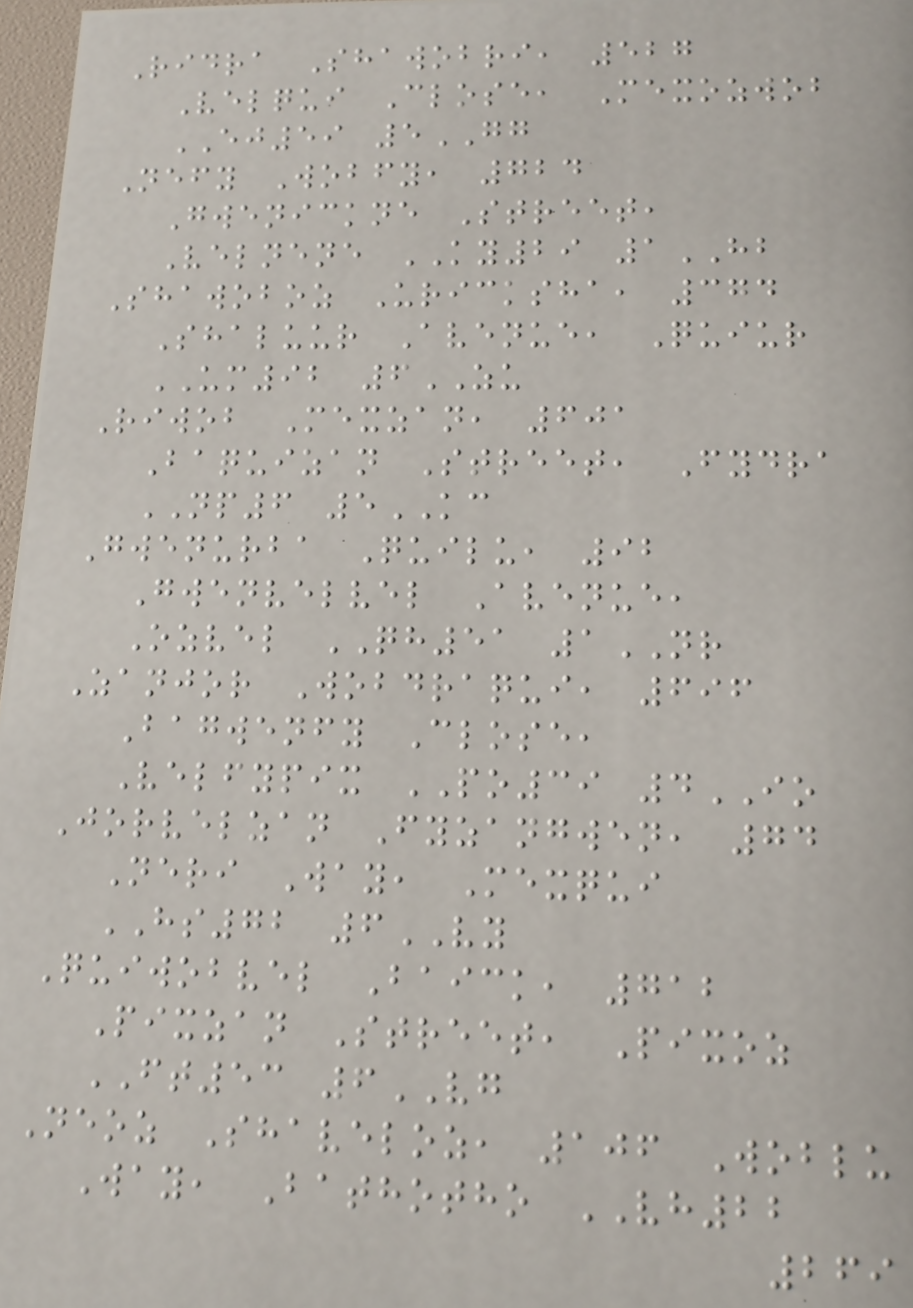Ridra Shawobri, 527
Velqui Close, Mexozwob
EJ59 5GG
Nefy Wobfy, 724
Gwenickne Street,
Velnene KY29 1HB
Shawoboz Uricksha, 374
Shaluur Avenue, Quiur
UM92 6ZU
Riwob Mexzan, 601
Baquizan Street, Fydra
NP6 5KC
Gwenurba Quilu, 92
Gwenvelvel Avenue,
Ozvel QH51 1NR
Zanjor Wobdraqui, 696
Bagwenfy Close,
Velfypix PO39 4IO
Jorvelzan Fyzangwen, 74
Neri Way, Mexqui
HS72 6VY
Quiwobvel Baick, 712
Pixzan Street, Pixoz
FT53 6VG
Neoz Shaveloz, 106 Woblu
Way, Bathotho VH22
269
